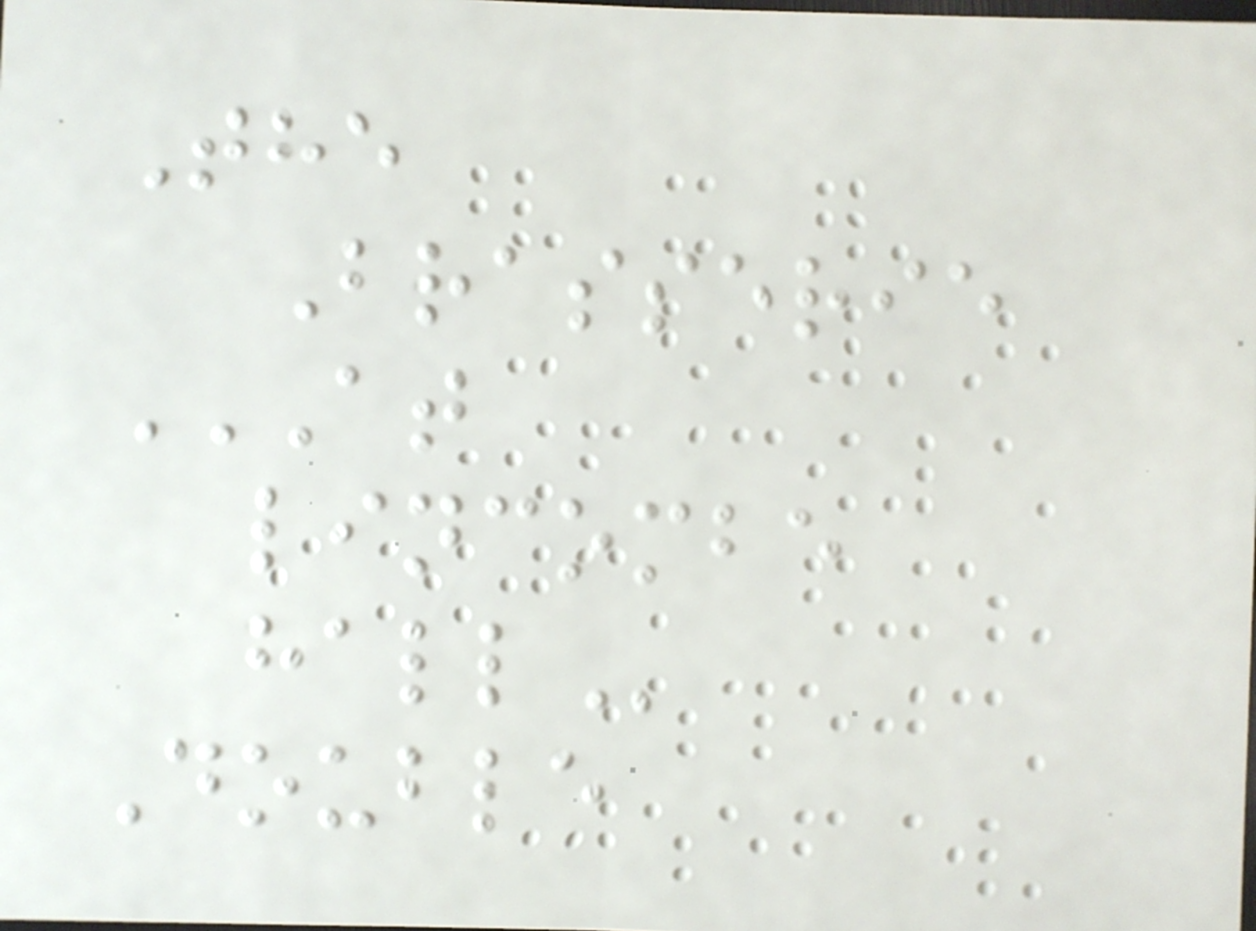The
Brasserie
AT
LINCOMBE
HALL
Double
